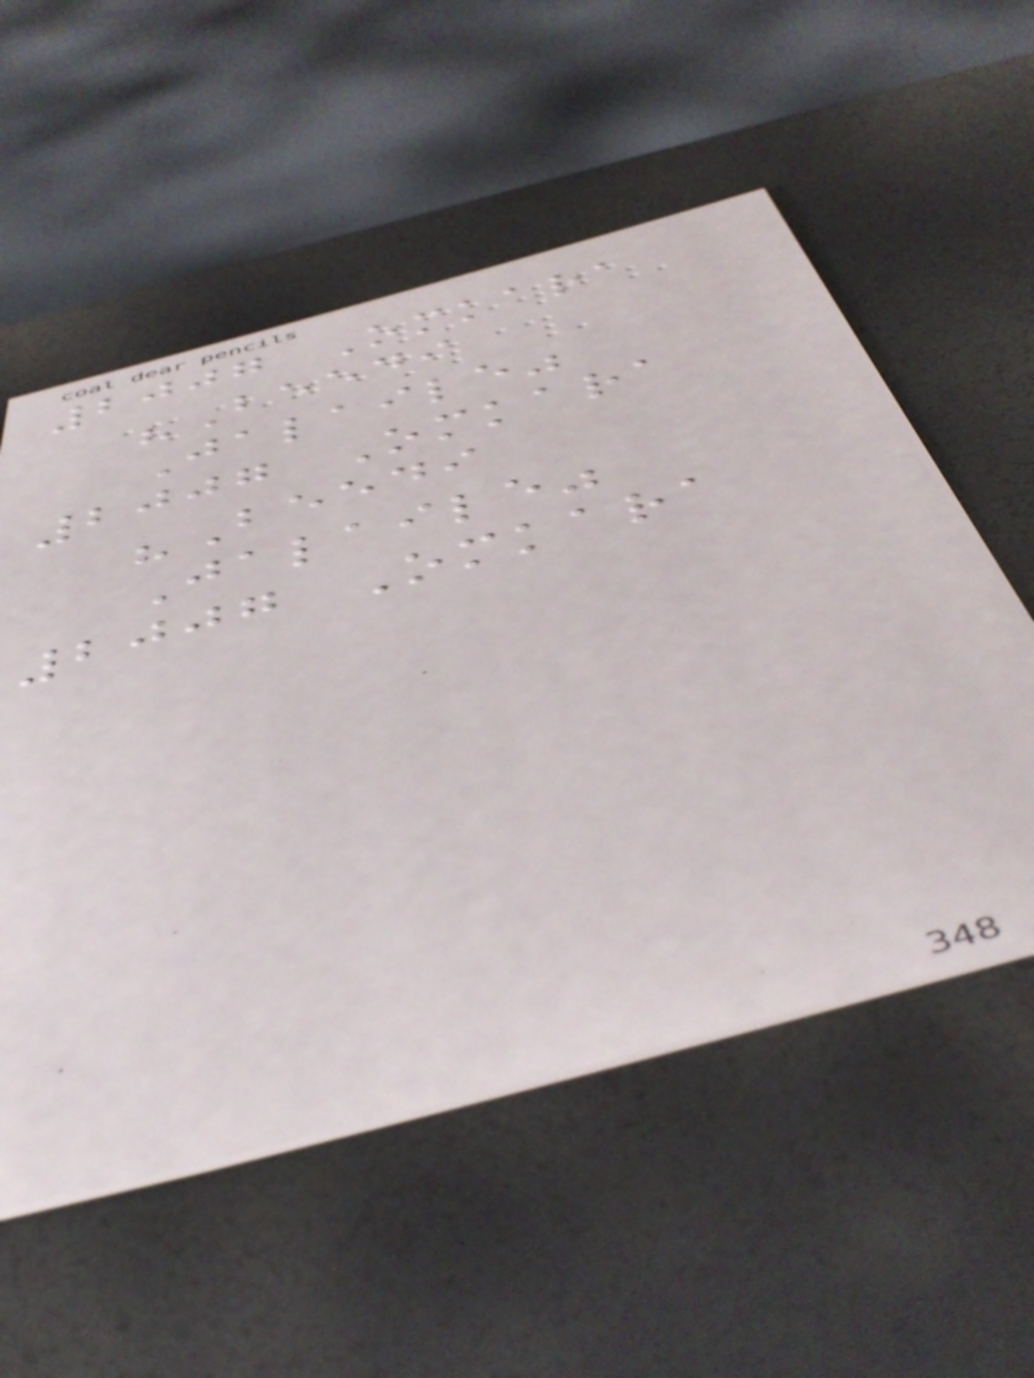2007 Omkara
"Beedi
Jalaile"
2007 Omkara
"Beedi
Jalaile"
2007 Omkara
